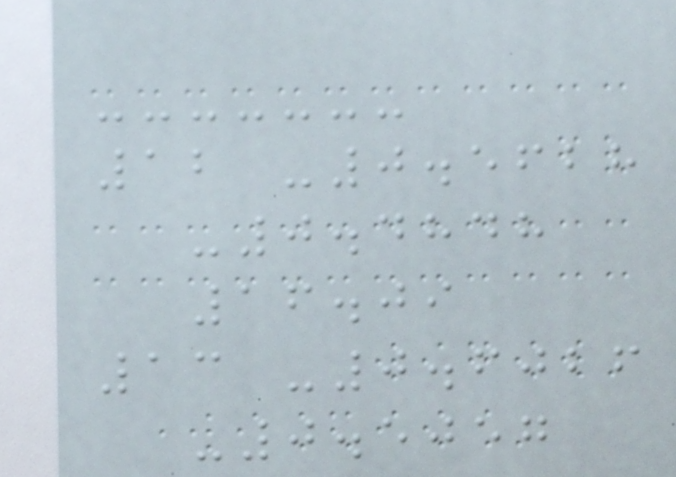12 -0.5628
-0.4848
16.09
13 -0.6026
-0.5057
